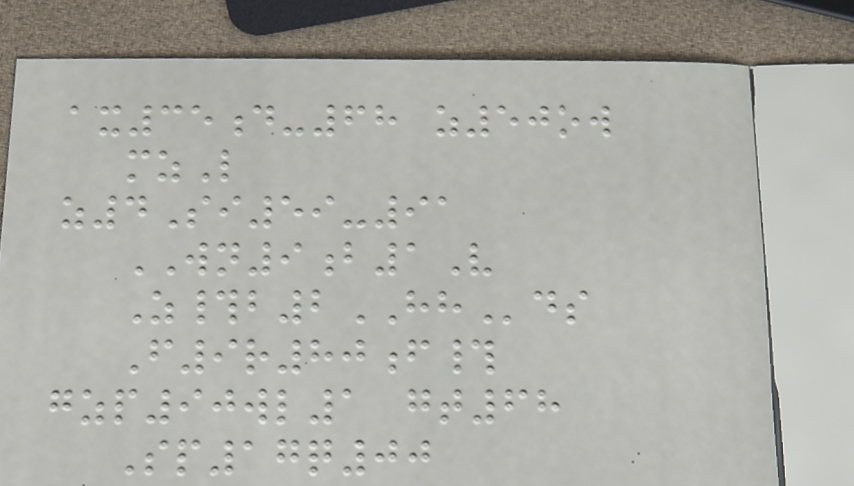ax35d-68 z50ow
mzL
z4Si59-91
WN9b1V
Z#b2HHds
F9r80f#
gzp90wl1 gt68
Sp17q00
